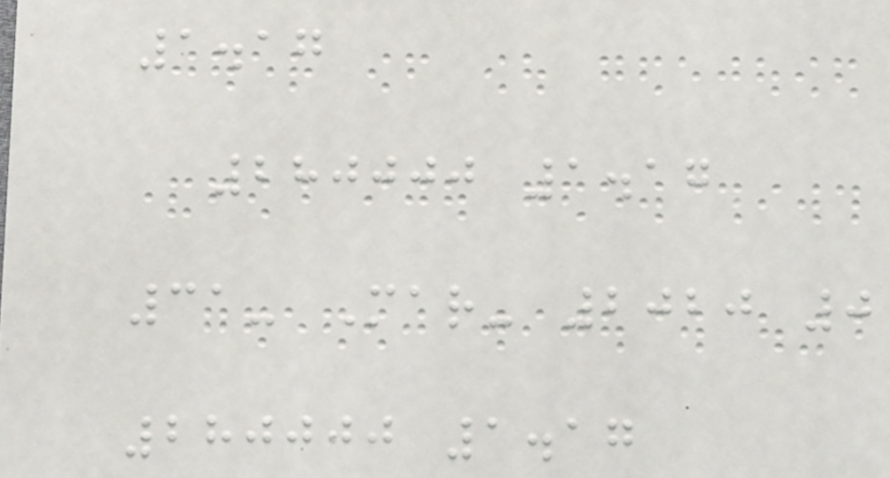1.17
280000 1.17
31- Mar- 2020 0
280000 1.17
